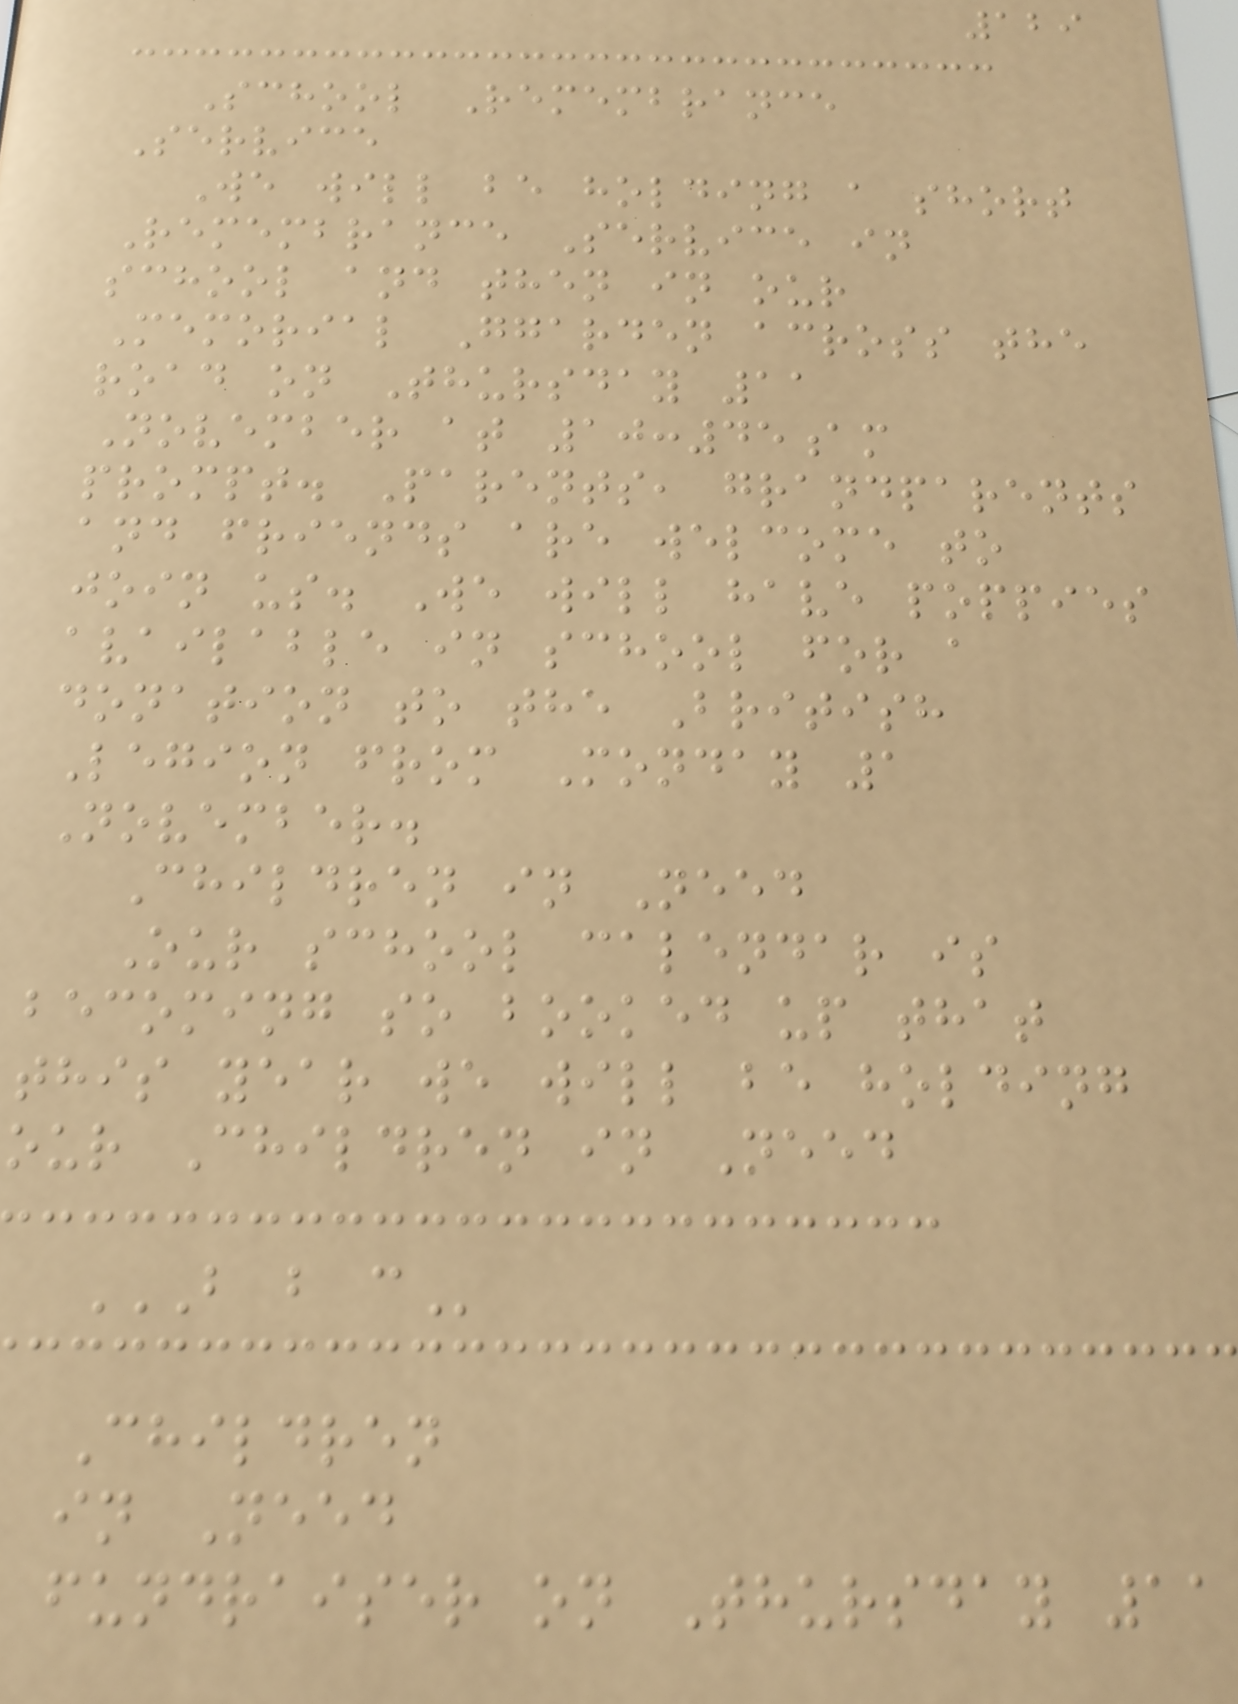129
School Remembrance
Service
We will be holding a short
Remembrance Service in
school and then in our
Memorial Ggarden across the
road on Thursday 11
November at 10:45am
prompt. Parents, grandparents
and friends are welcome to
join us. We will have poppies
available in school for a
donation to the British
Legion from Monday 1
November.
Children in Need
Our school calendar is
becoming so booked up that
this year we will be holding
our Children in Need
B B C
Children
in Need
fundraiser on Thursday 11
